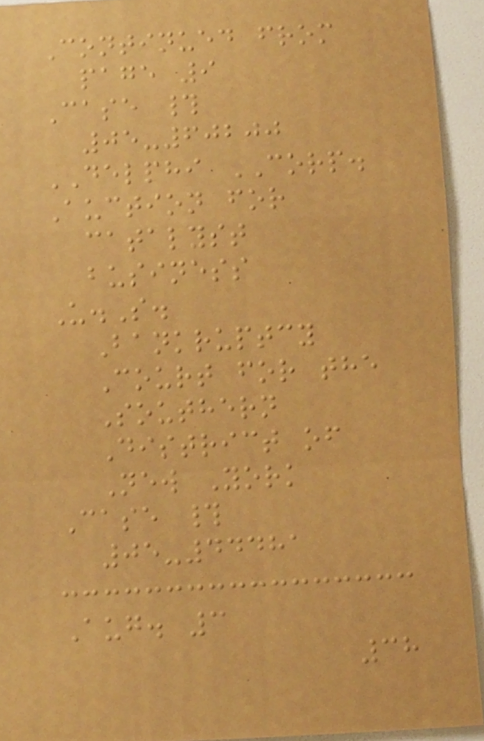Continued from
page 9
Case #
05-60200
DELPHI CORP.
Auction for
catalyst
business
U.S.
Bankruptcy
Court for the
Southern
District of
New York
Case #
05-44481
Aug. 3
38
